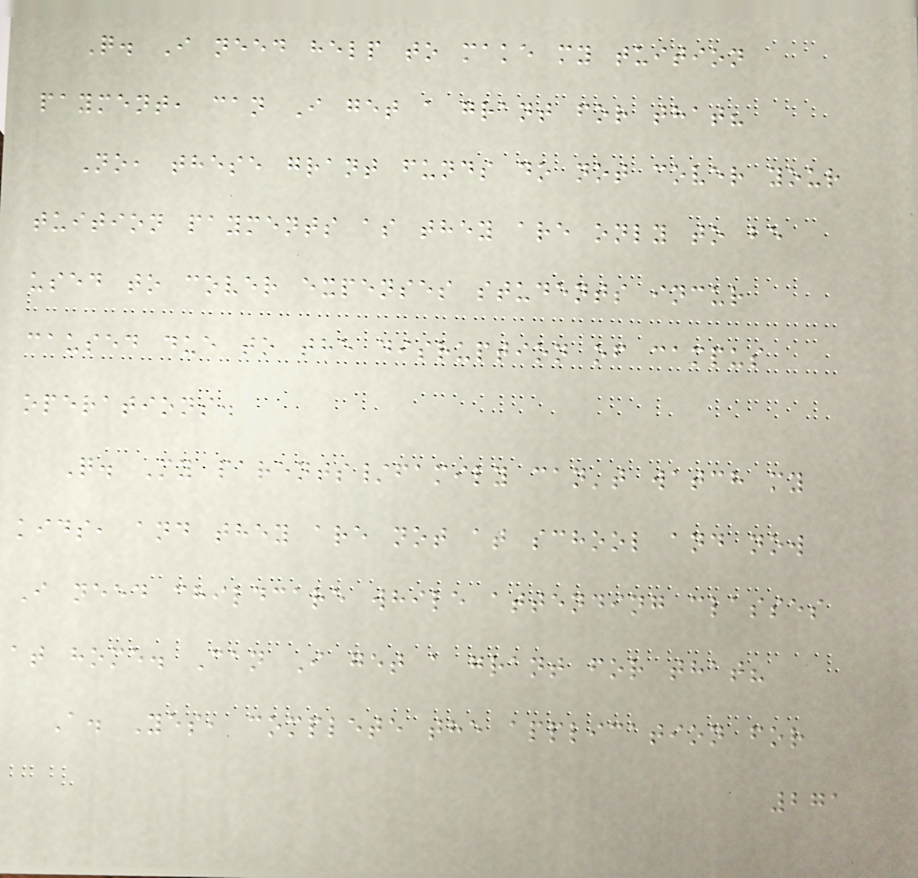Q. I need help to make my tuition
payment, can I get a grant for that?
No, these grant funds do not cover your
tuition payments as they are only to be
used to cover expenses students incur
caused due to the disruption of campus
operations.
Q. My parents/family can't watch my
kids, and they are not at school and now
I need childcare while attending classes
at home. Can I get a grant for that?
A. Yes, complete the application for
271
